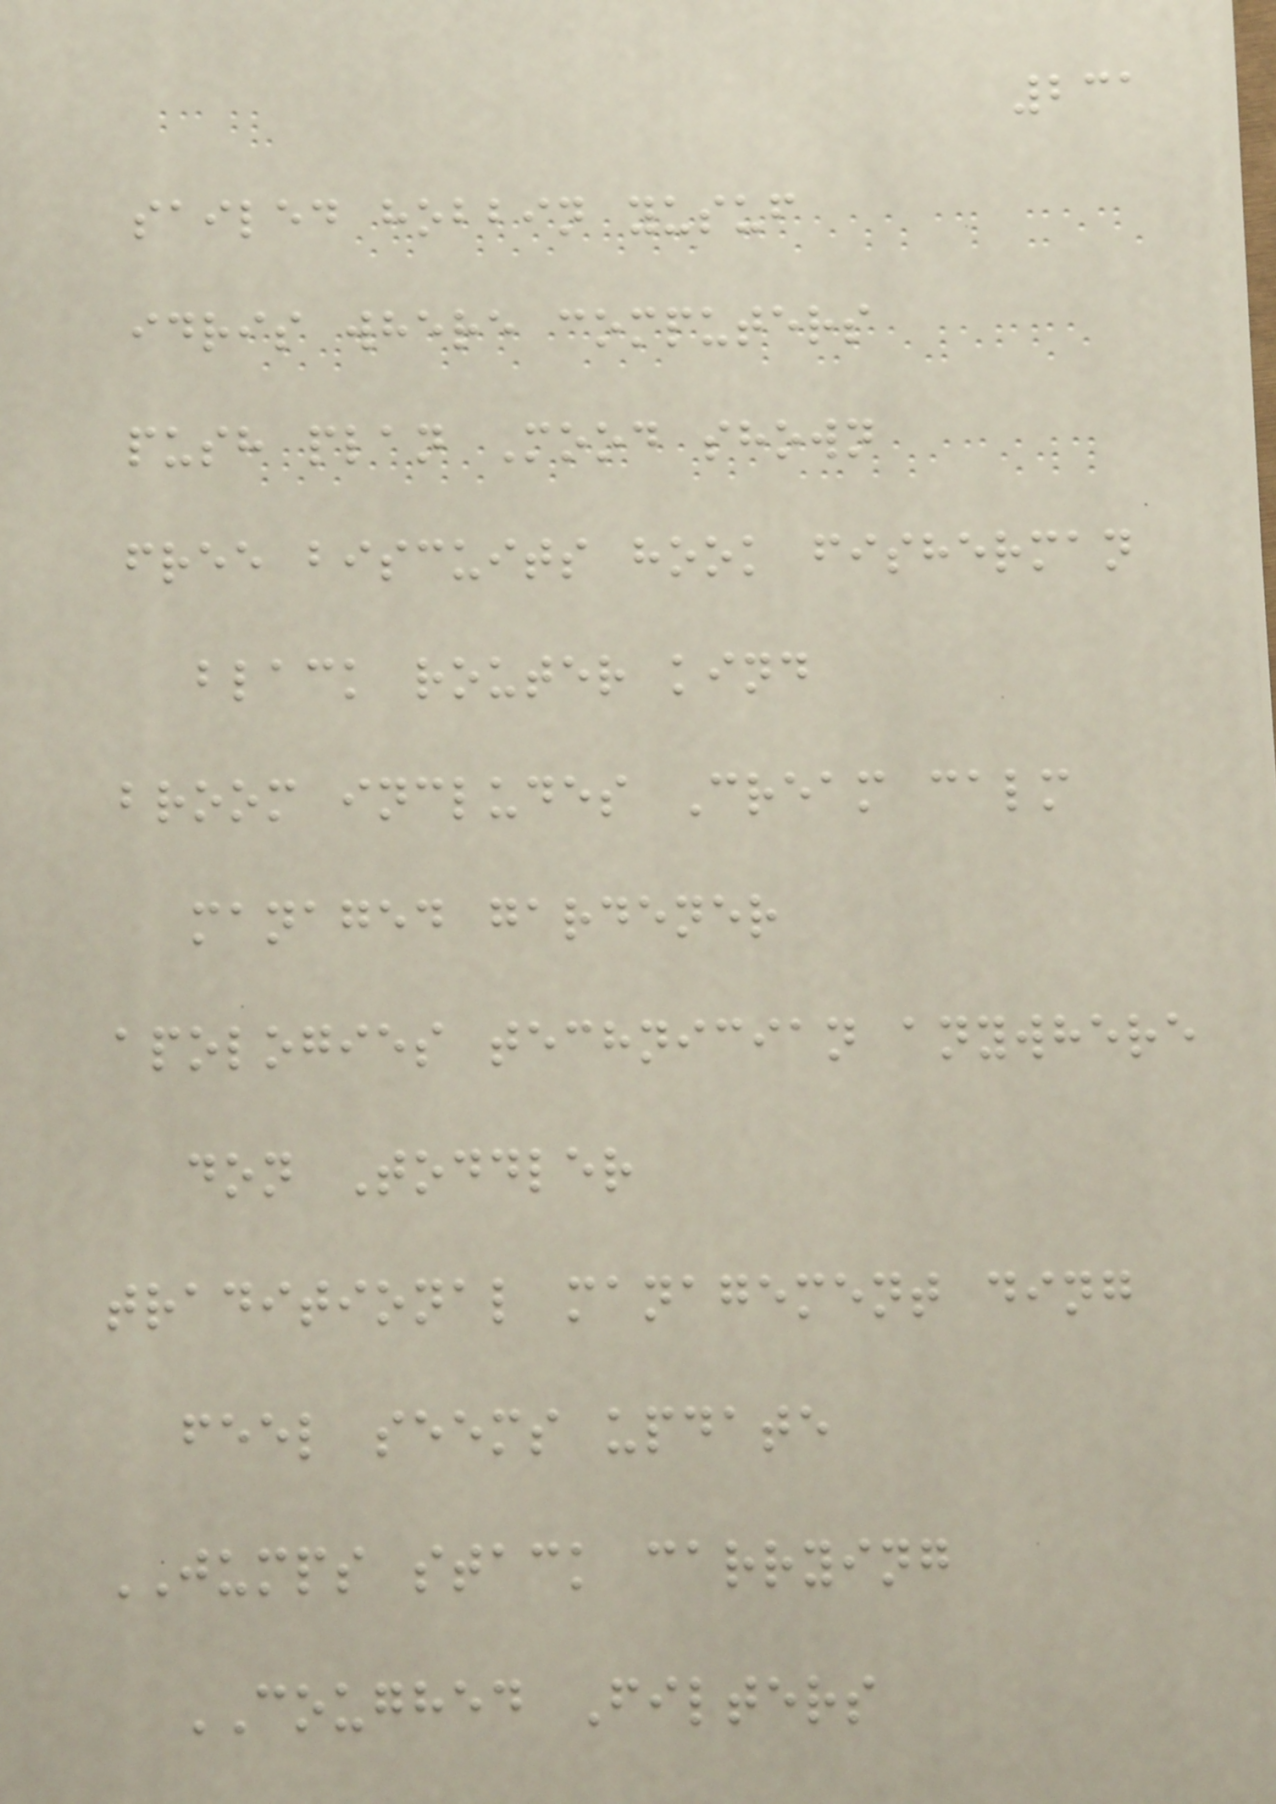231
sailed hobbin yusuf
idris where computers
push plan Mood shown
free biscuits hook fisherman
black router kind
broom includes Cream calm
managed gardener
apologies technician anywhere
don Toddler
traditional management ding
feel seems update
JUMPS stack carrying
COUGHED Filters
